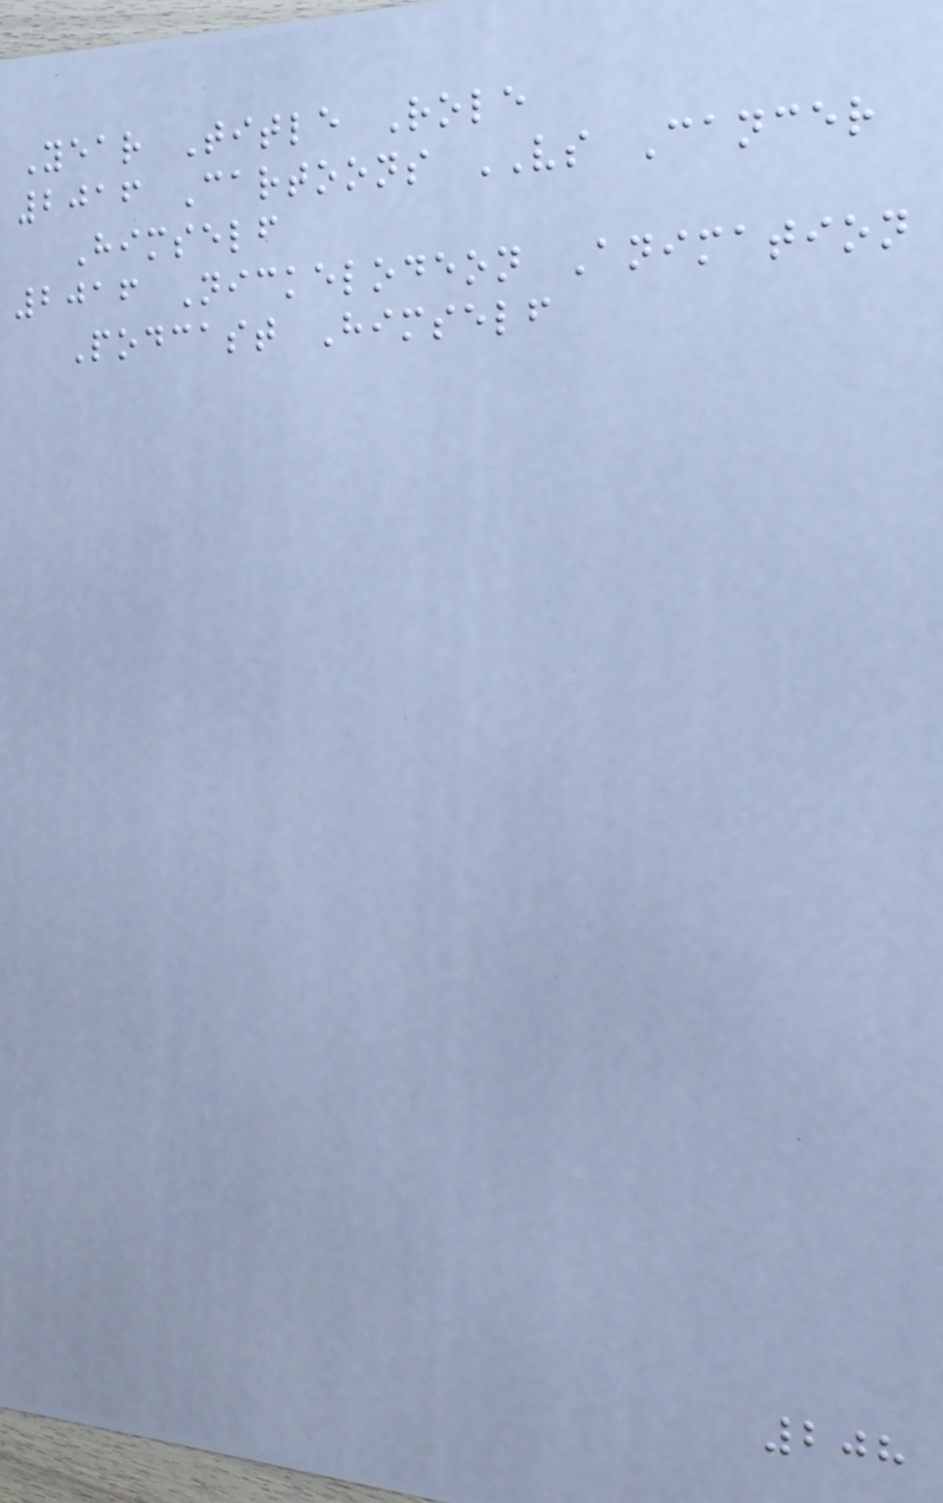Year Title Role
2016 Cartoons VS Cancer
Himself
2016 Nickelodeon Animation
Podcast Himself
208
